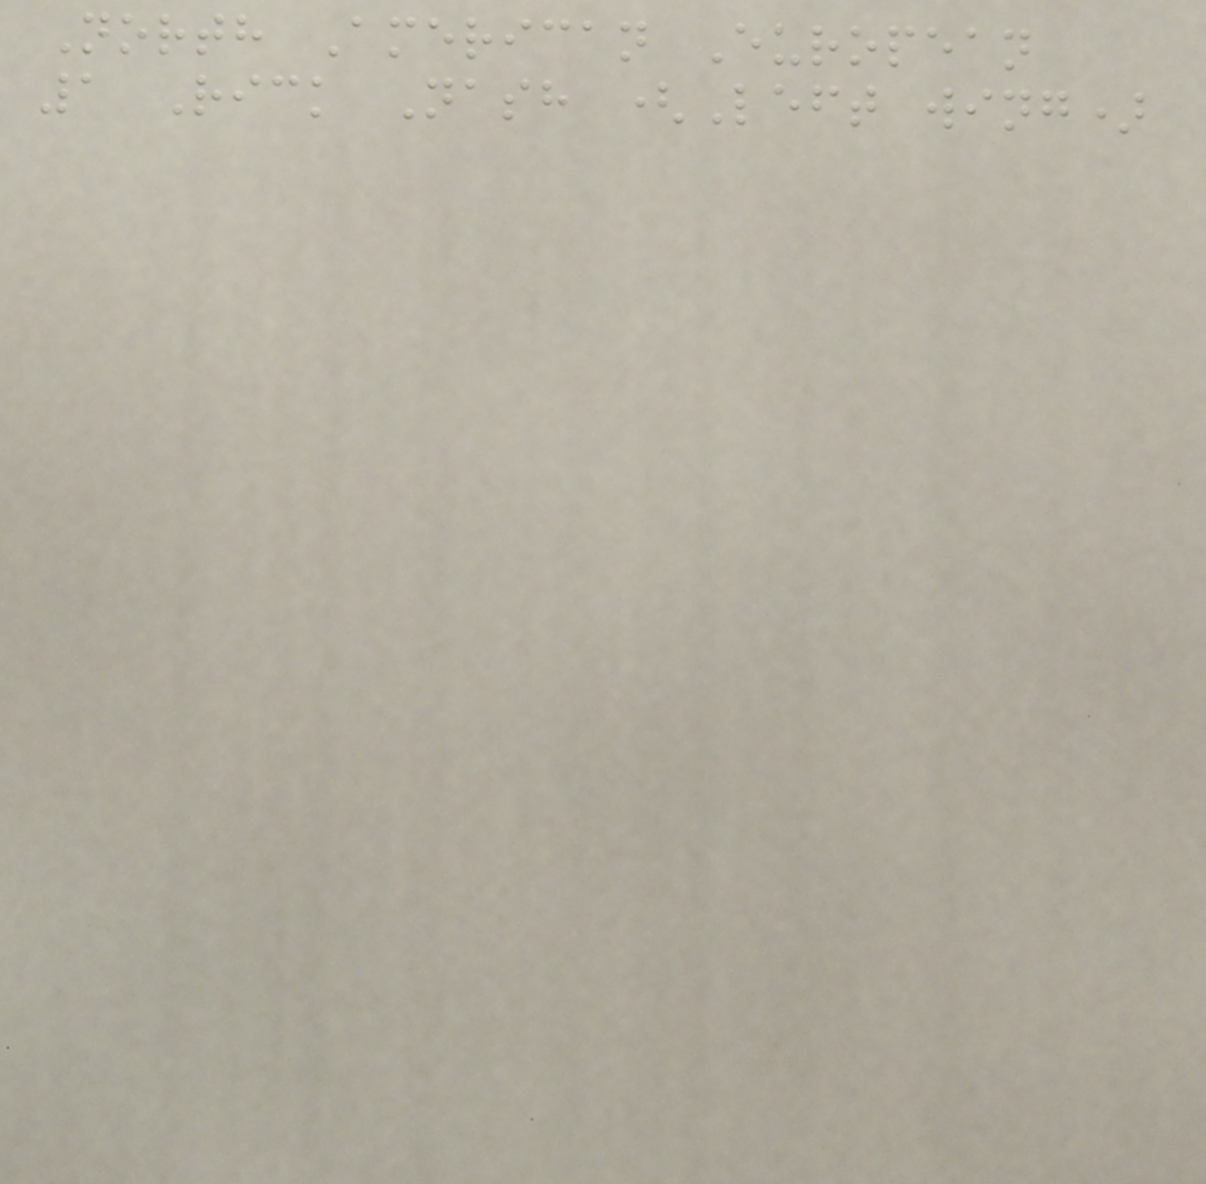North American European
1 Rick Nash (Left wing)
